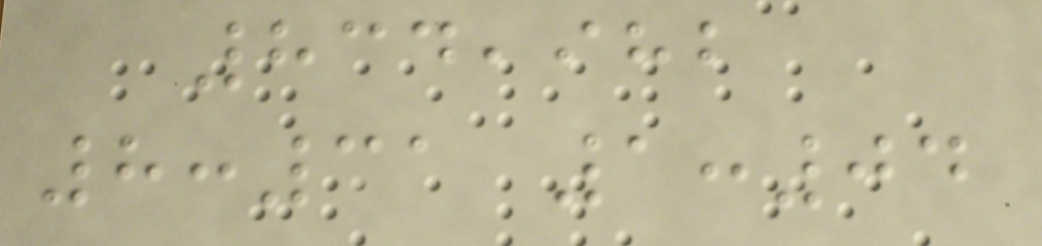834,982
8:31 1:04
